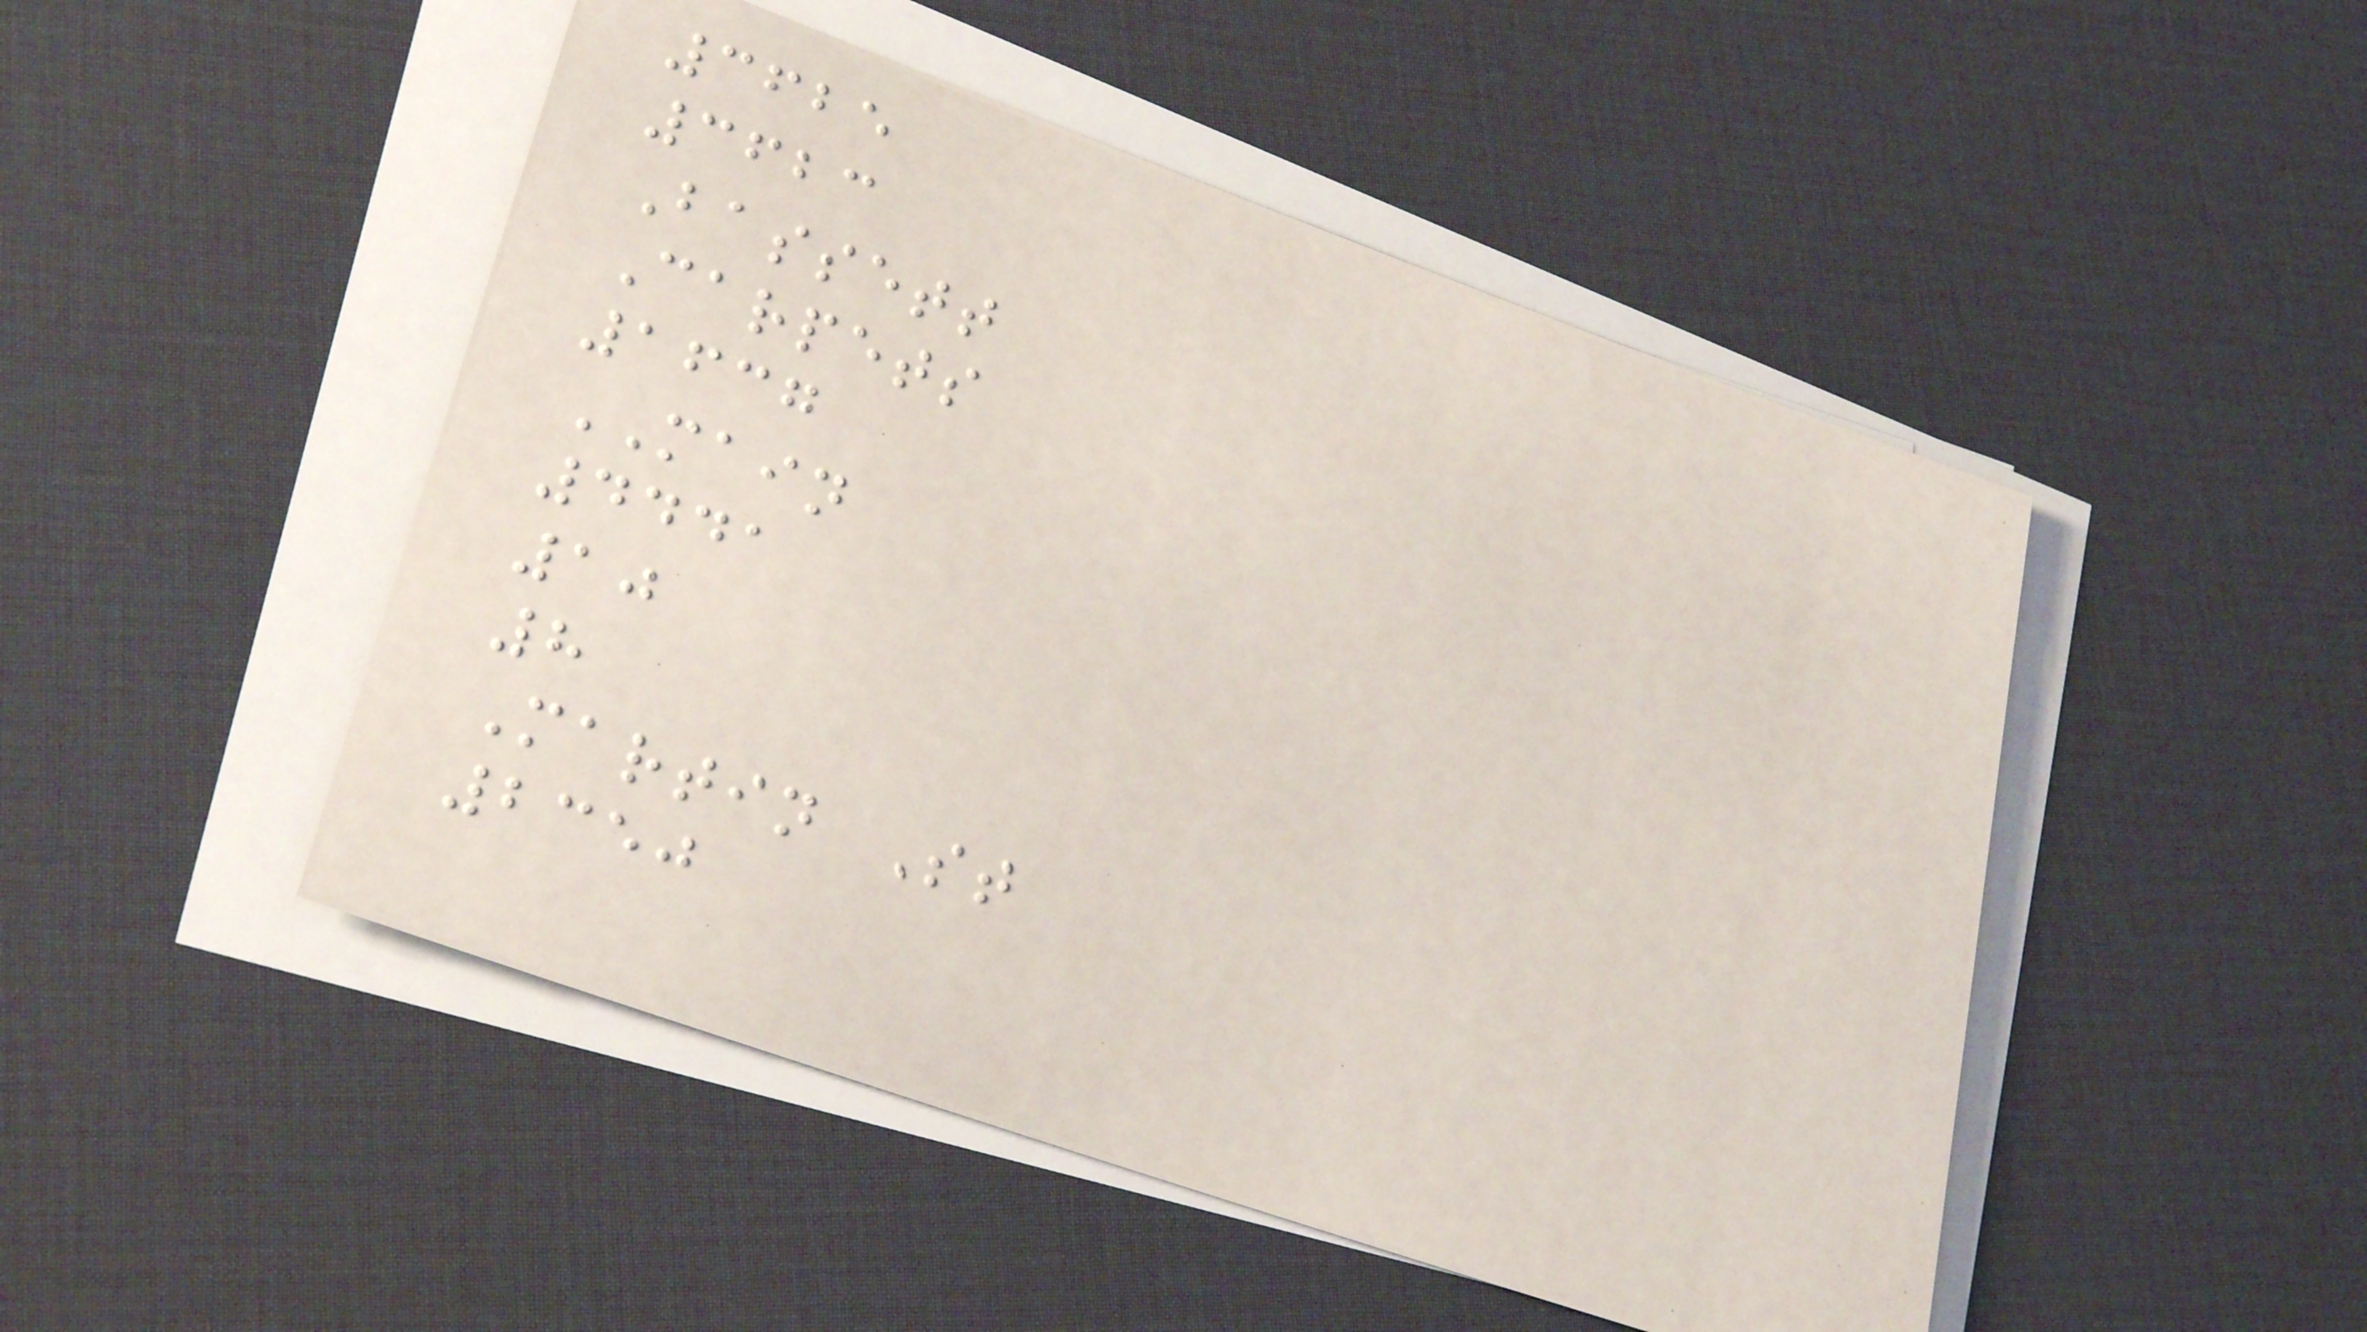3625
3623
Bassett
Carpets
1637
MAIN
4441
10
8
Martin St
2350
